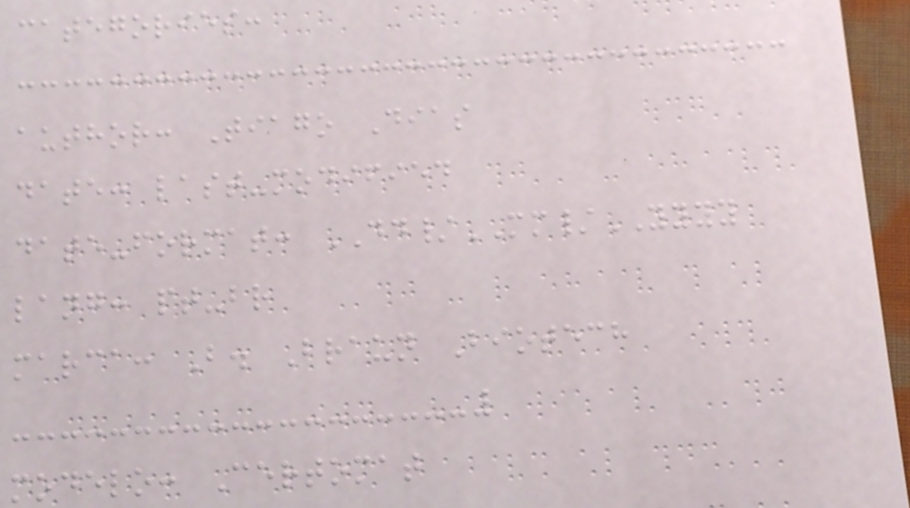categories:
author: Tiago Dias
date: last-modified
date-format: DD/MM/YYYY
lang: pt-br
marca: B. Braun Biotech
modelo: Certomat
